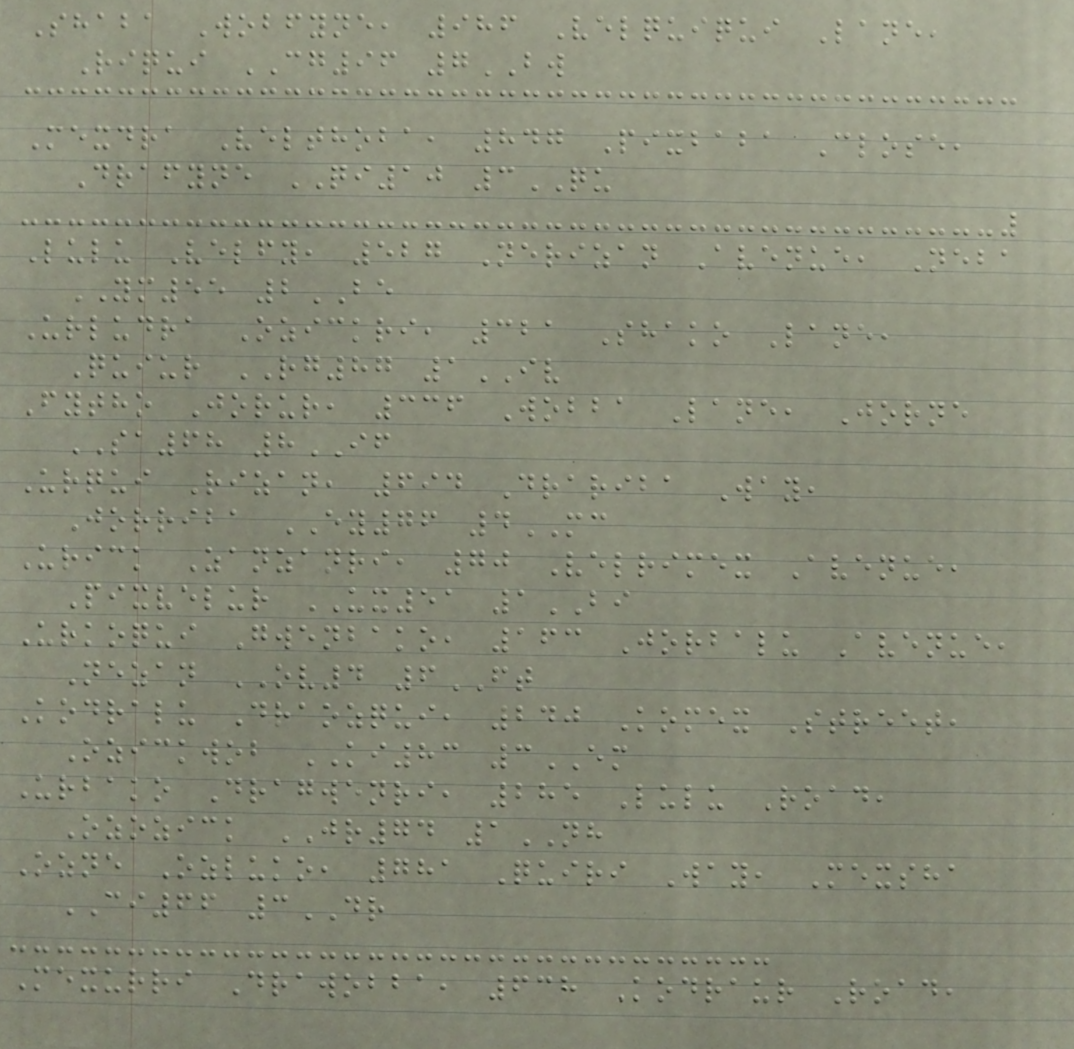Shaba Wobfyne, 986 Velquiqui Lane,
Riqui CG96 7BW
Mexdra Velthoba, 847 Pixbaba Close,
Drafyne QI10 3QU
Lulu Velfy, 527 Nerizan Avenue, Neba
YM55 2BE
Urludra Ozickri, 321 Shako Lane,
Quiur RG87 1IV
Fytho Jorur, 336 Wobba Lane, Jorne
SA68 8IF
Urqui Rizan, 694 Drariba Way,
Jorriba EY76 4MC
Urick Zanzanri, 70 Velrimex Avenue,
Pixvelur UX51 1BI
Urkoqui Gwenbako, 163 Jorbalu Avenue,
Nezan OV4 6FT
Kodralu Draozqui, 240 Komex Street,
Ozickwob KI83 3EM
Urbako Dragwenri, 285 Lulu Road,
Ozozick JR74 1NH
Ozne Ozluko, 781 Quiri Way, Mexsha
CI66 3DR
Mexurri Drawobba, 638 Kodraur Road,
